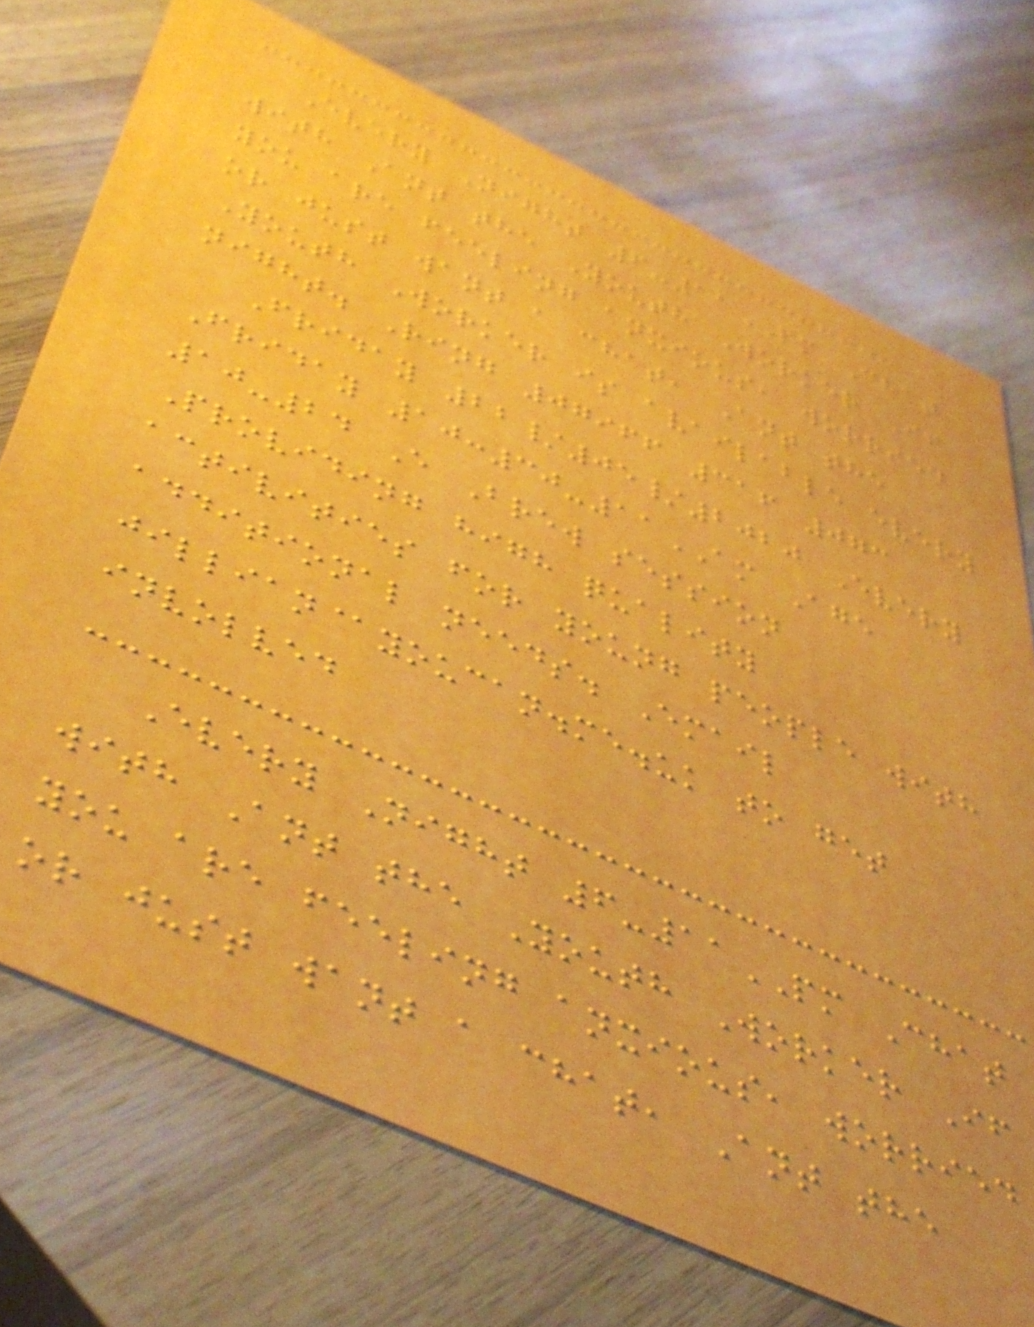Every Night 6-11PM Chat
with Ant the Youth Worker If
you are feeling anxious, worried
or just want a chat, Ant the
Youth Worker is available every
night. Ring 07966 316 073
Friday 22/05/2020 Every
Friday 10:30-11AM Age
10-24 E Brew session
Providing high quality
activities for young people with
additional needs. Email
jillian@youcan.me.uk to get
involved
Every Night 6-11PM Chat
with Ant the Youth Worker If
you are feeling anxious, worried
or just want a chat, Ant the
